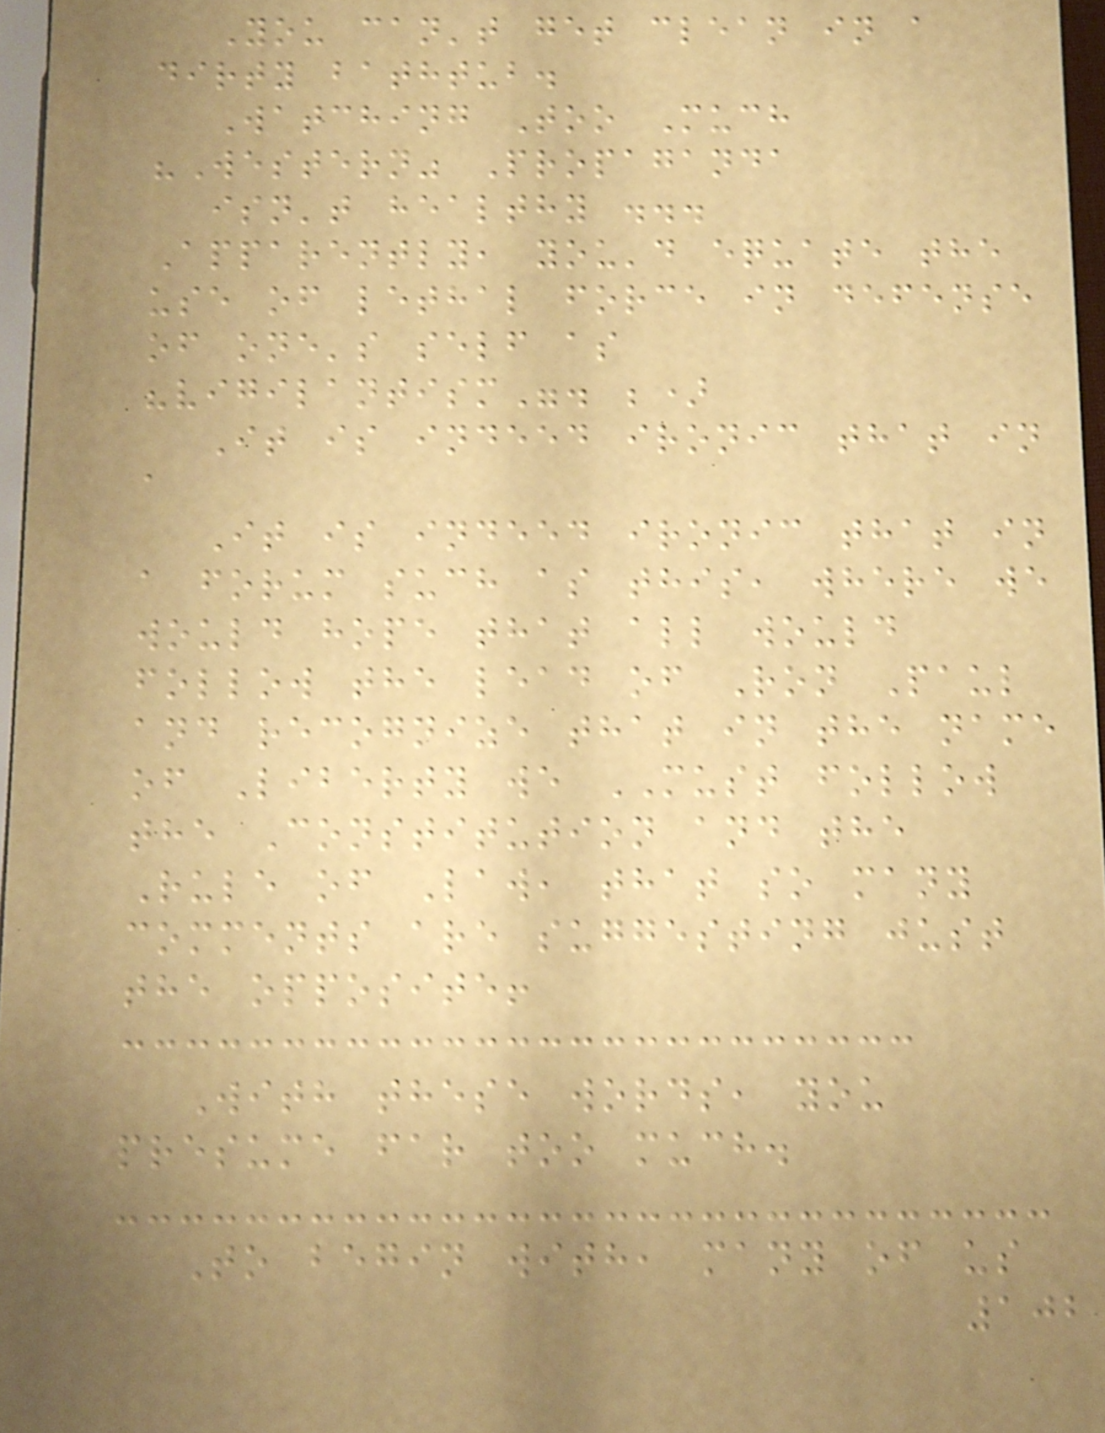You can't get clean in a
dirty bathtub.
Watching Too Much
"Western" Propaganda
isn't healthy ...
Apparently, you'd equate the
use of lethal force in defense
of one's self as
"vigilantism". ;)
It is indeed ironic that in
a
It is indeed ironic that in
a forum such as this, where we
would hope that all would
follow the lead of Ron Paul
and recognize that in the name
of Liberty we MUST follow
the Constitution and the
Rule of Law, that so many
comments are suggesting just
the opposite!
With these words, you
presume far too much.
To begin with, many of us
102
